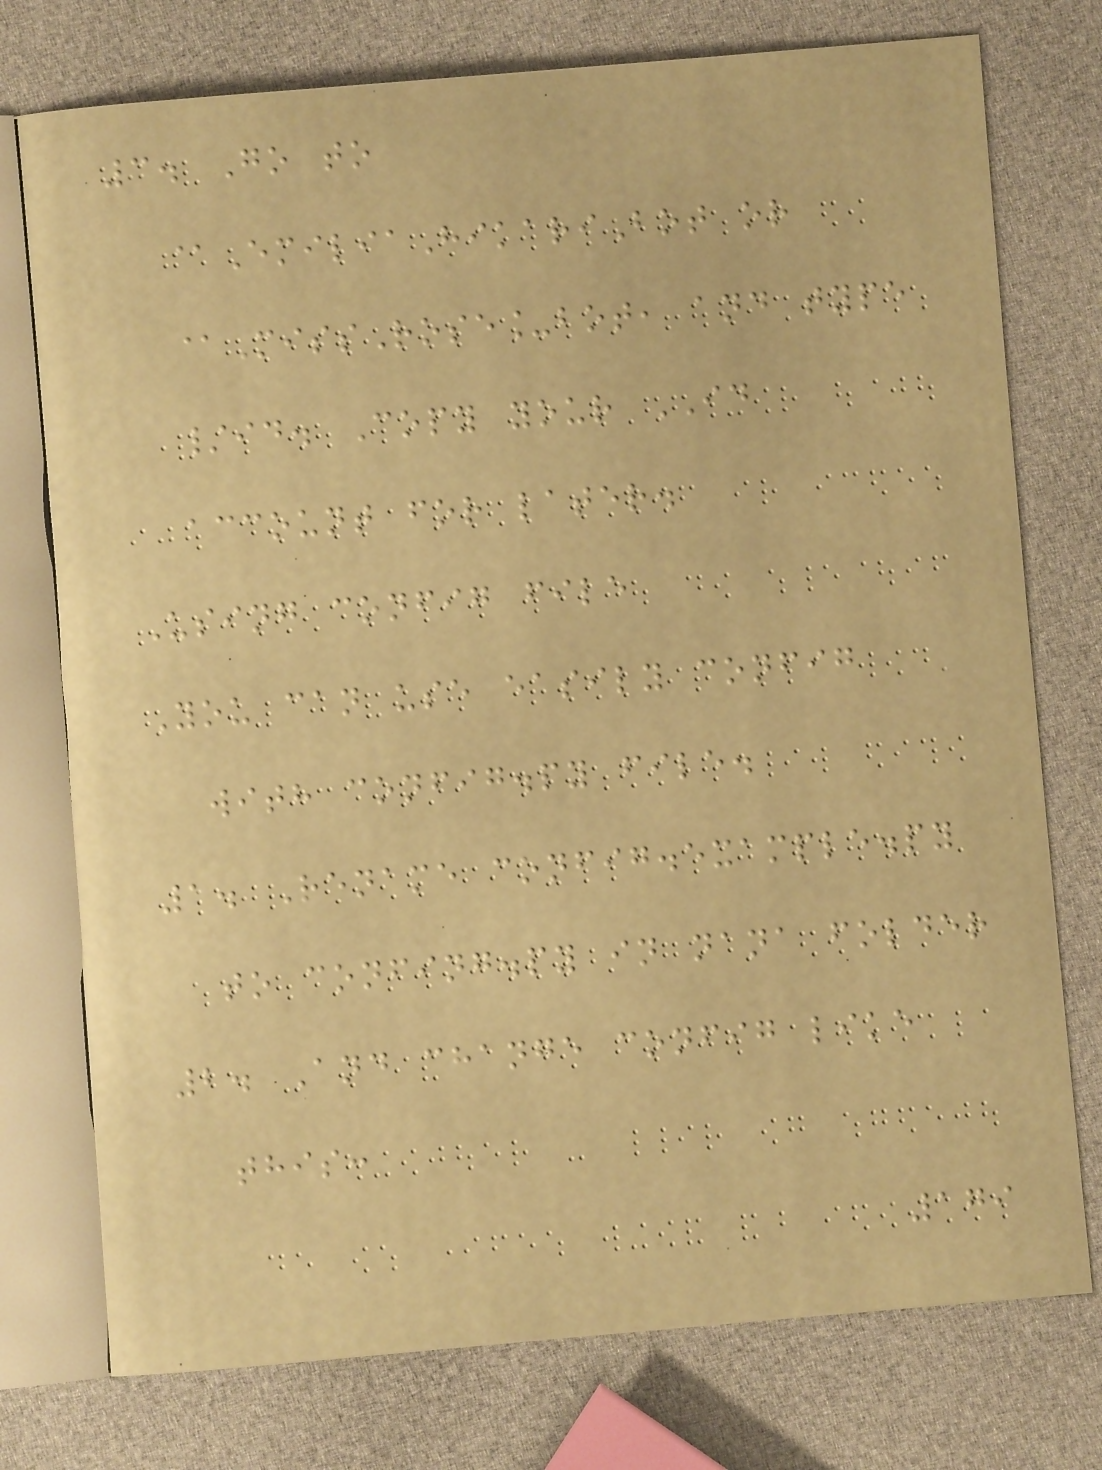3. Go to
@EmiliaHikariBot or
@MissRose_bot, and type
/id. Copy your ID
account for later.
Using config file
You can use easily config
with config.py file.
1. Rename config.example.py
to confing.py in nana folder
2. And change config like
this:
179
